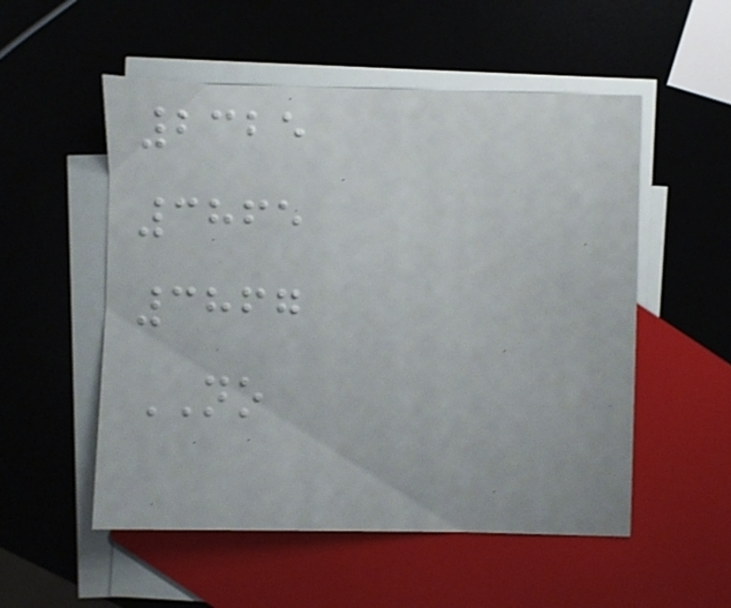2325
3865
3867
NO
